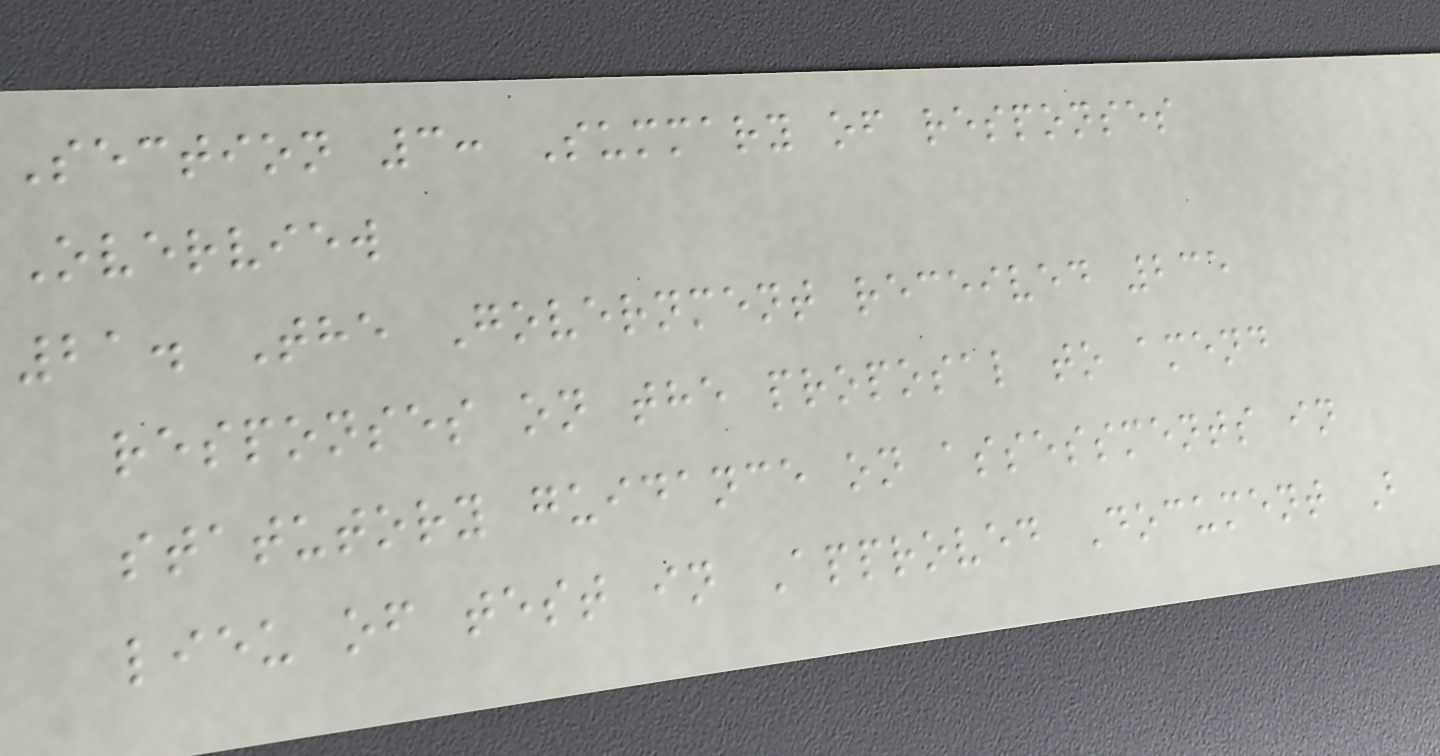Section 3: Summary of responses
Overview
21. The Government received 235
responses on the proposal to amend
statutory guidance on assessments in
lieu of test in Approved Document B
